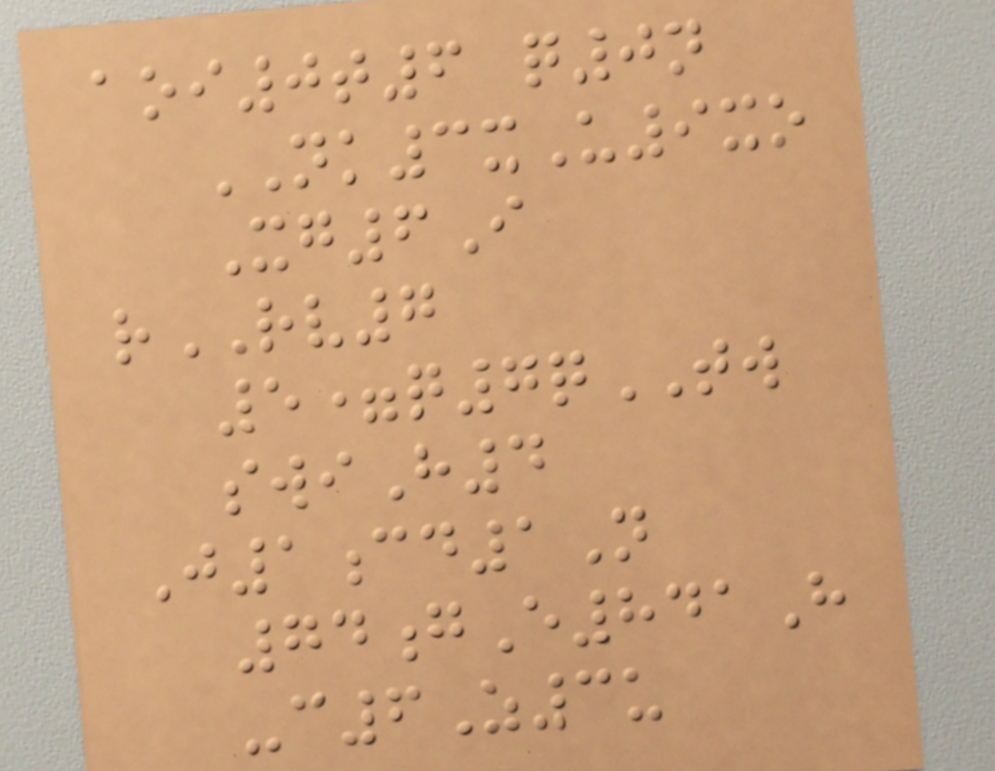aoi0t6 q0n
NK3xU9xo
Xg6I
rRV7
5=q7qTW
swiH4
J1cd1N
74gE841H
-c6Z3u
